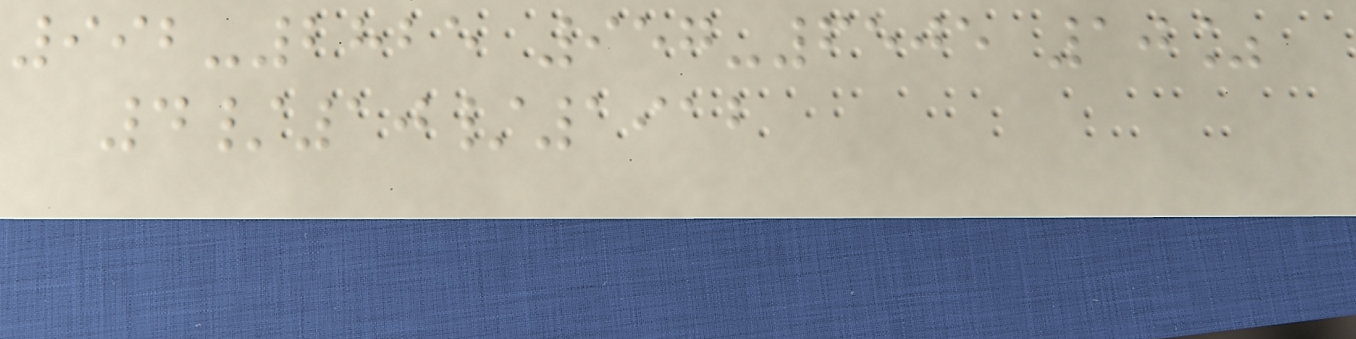992-2825 957-6505 10%
4/10/1912
